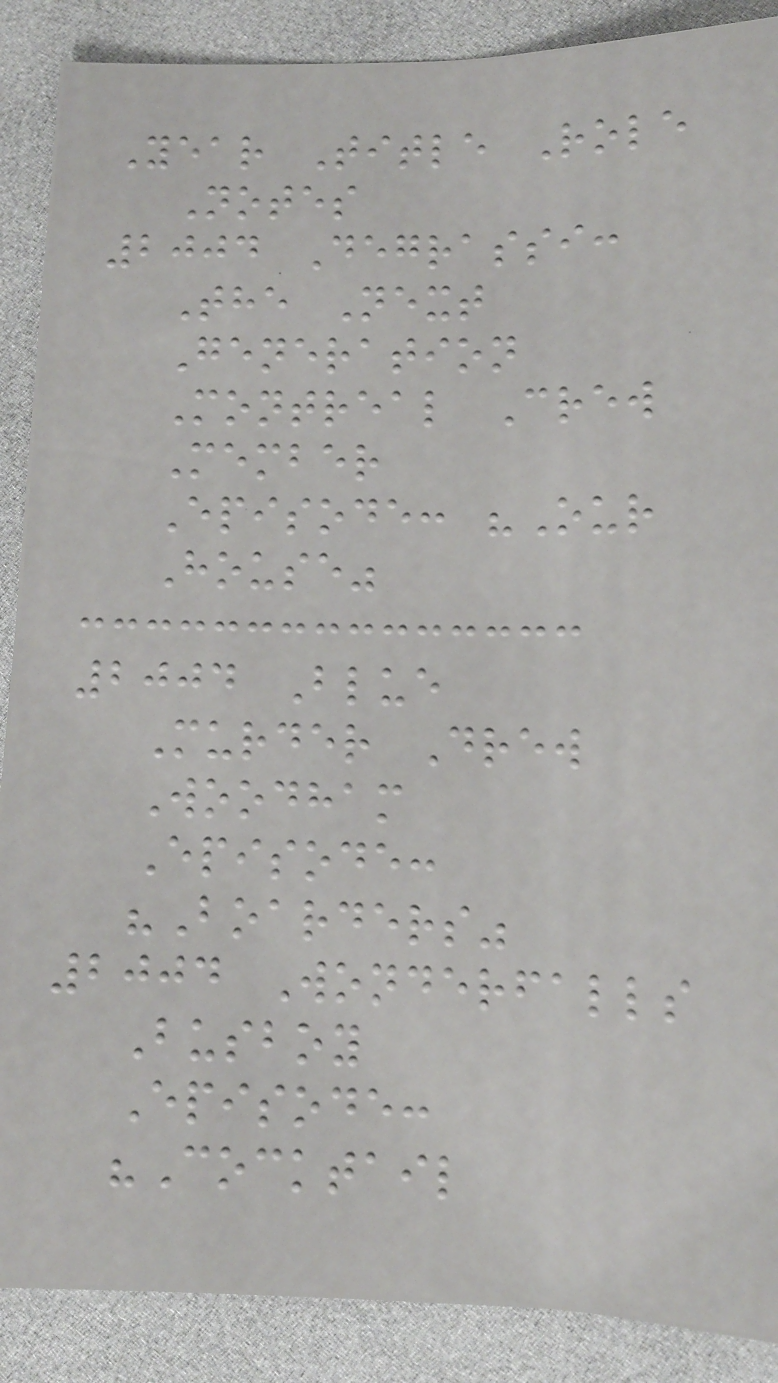Year Title Role
Notes
2004 Degrassi:
The Next
Generation
Montreal Crew
Member
Episode: "Our
House"
2004 Blue
Murder Drew
Woodham
Episode:
"Boarders"
2004 Wonderfalls
Busboy
Episode:
"Cocktail
